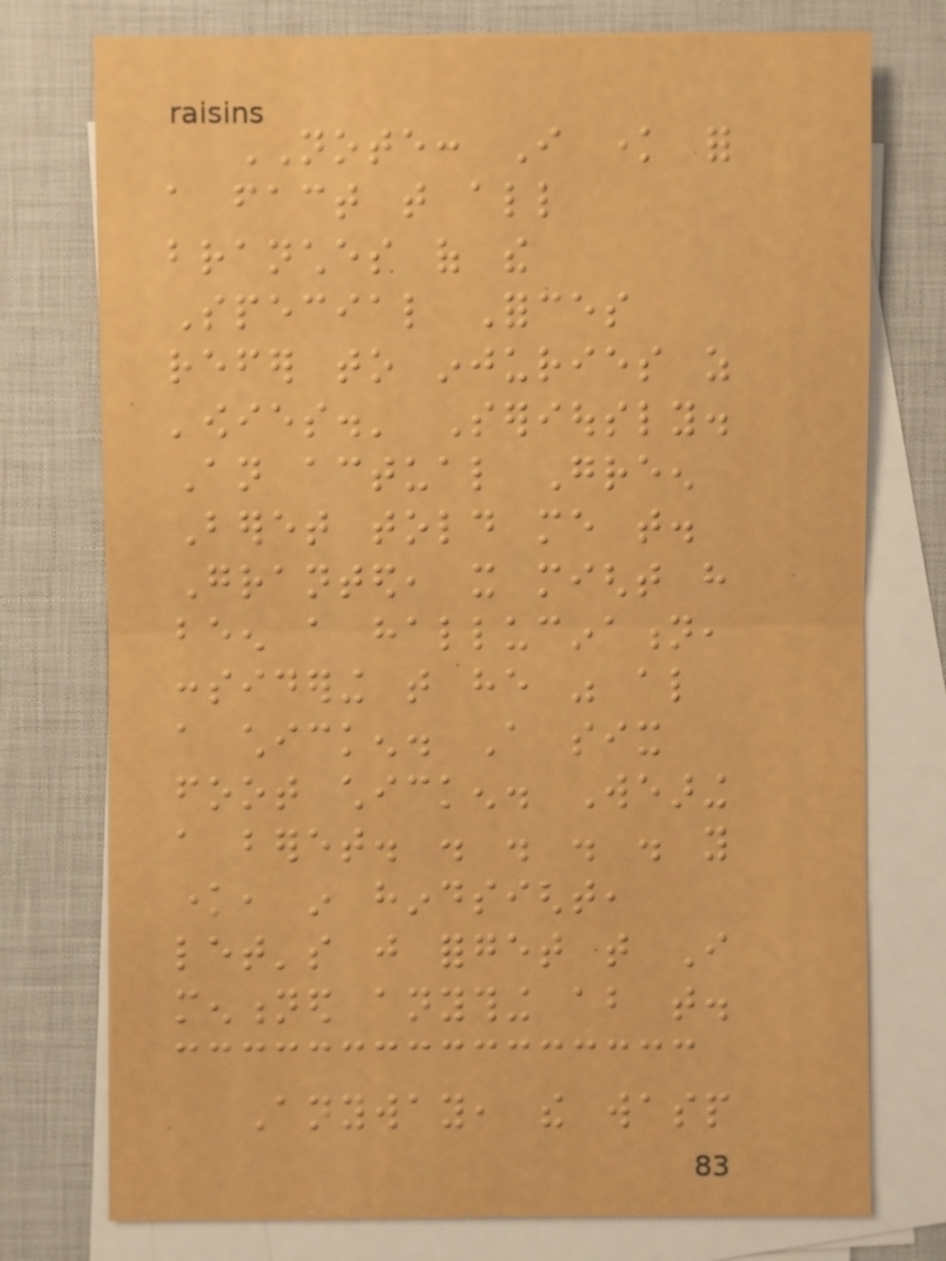NOTE: I know for
a fact that all
branches of the
Special Forces
refer to injuries as
'owies.' Seriously.
An actual Green
Beret told me that.
Granted, it might have
been a hallucination,
considering that he was also
a chicken. A six
foot chicken. Wearing
a beret. . . . . you
know, in hindsight,
let's just forget that I
mentioned anything about that.
Anyway, the wasp
